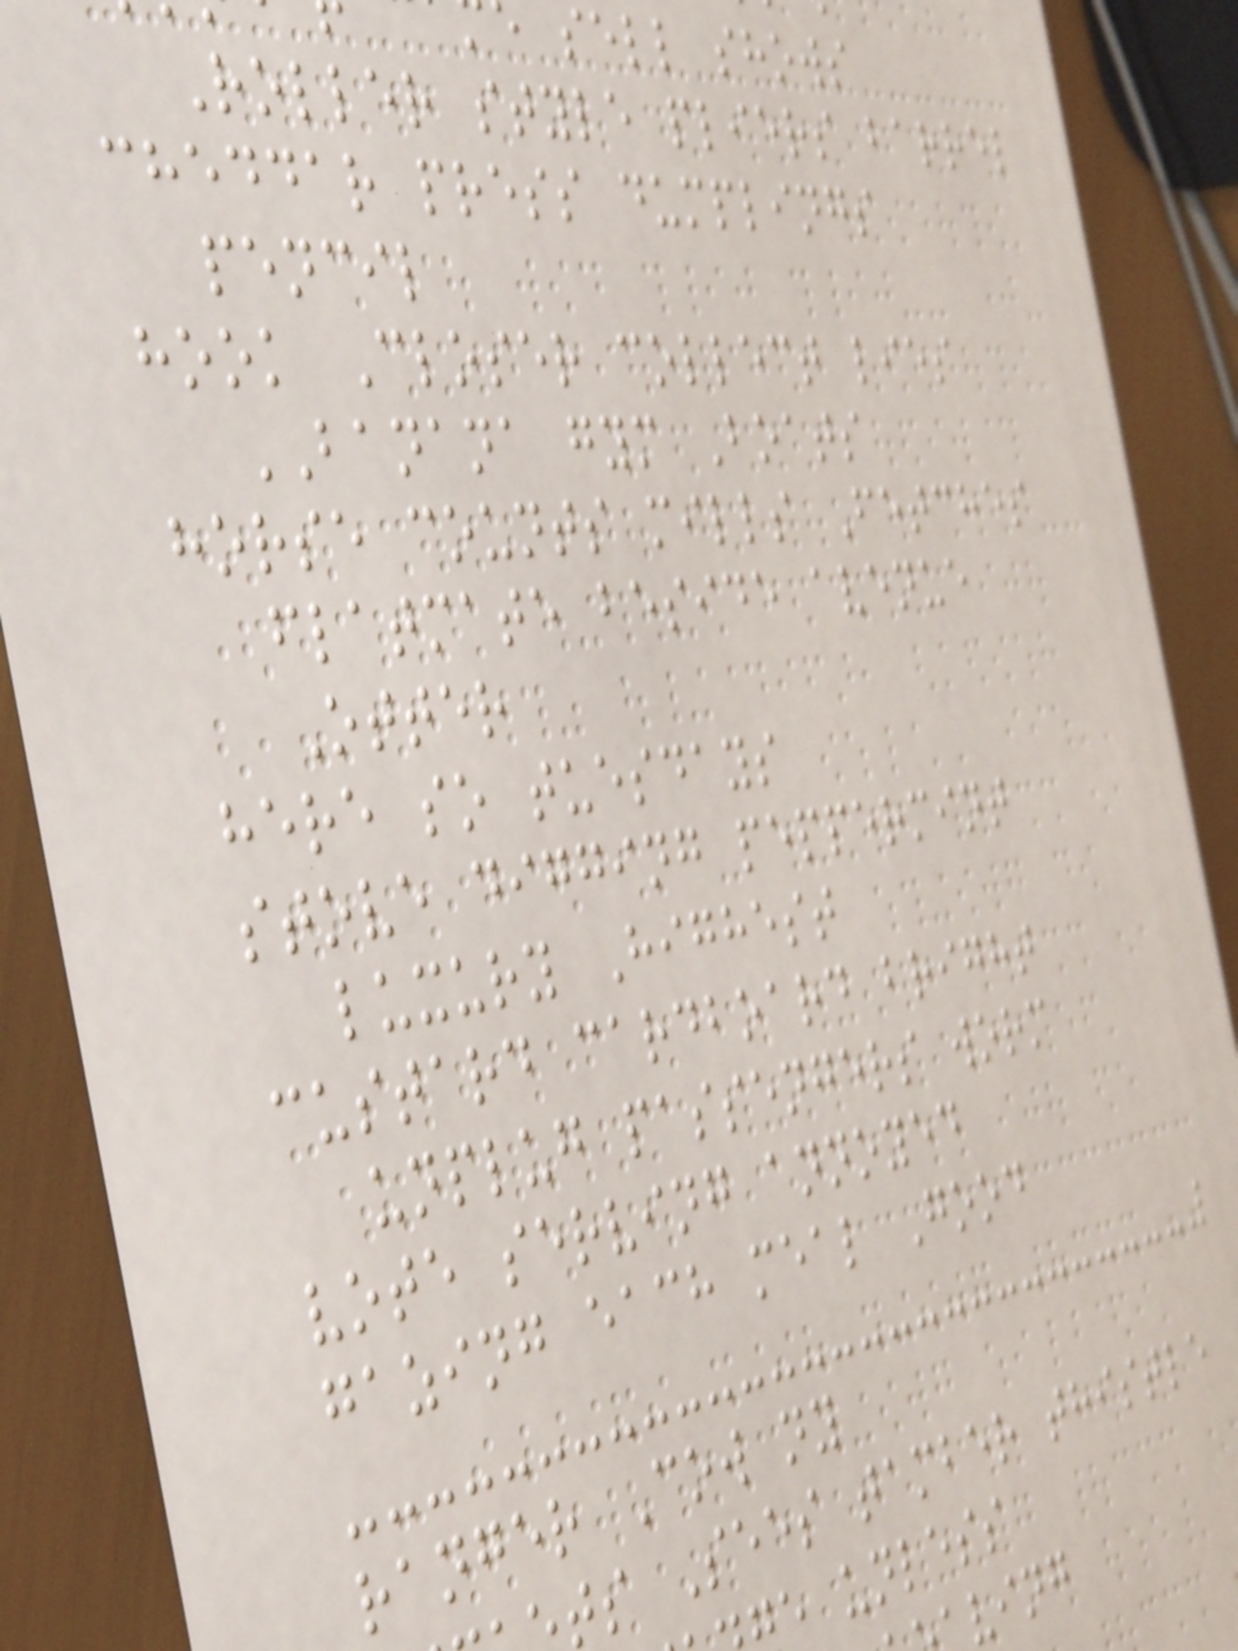sell shows
Roller style pliers barrel
cheddar press dumplings
pencil
hook Closer collect lies
BANANA gym Boats
horse counts mills Fetches
flatmate beside avenue
Otter
here so tuesdays
stove digging peppermint
luxury Highest
custard cardboard bright
unplug passengers worm
vote serving annoyed
gazing each meal Good
ranger Cow ny
ts Sees tamber thistle
e unless
